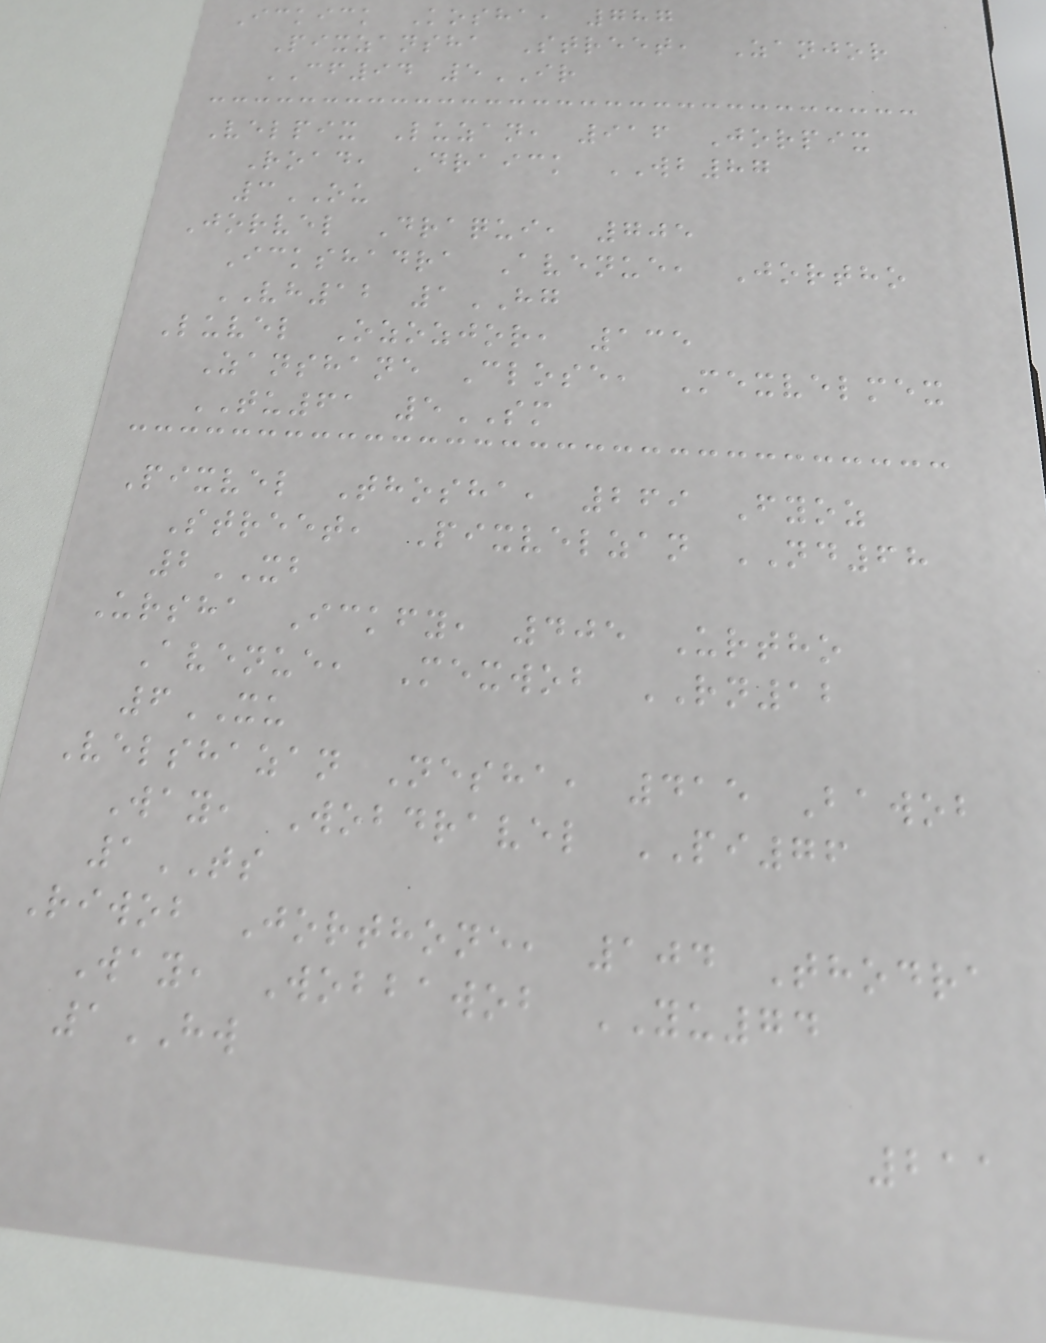Ickick Kosha, 787
Pixzansha Street, Zanjor
CF94 5IR
Velpix Luzan, 916 Jorpix
Road, Draick WB87
3OU
Jorvel Draqui, 705
Ickshadra Avenue, Jortho
VH12 1HG
Luvel Ozozjor, 135
Zanshane Close, Mexvelmex
TU61 5SM
Pixvel Thosha, 269 Fyoz
Street, Pixvelzan ND68
2XB
Ursha Ickfy, 405 Urtho
Avenue, Mexwob RN12
6XU
Velshazan Nesha, 415 Bawob
Way, Wobdravel PI76
1TS
Riwob Jorthone, 104 Thodra
Way, Wobbawob YU74
1HW
211
